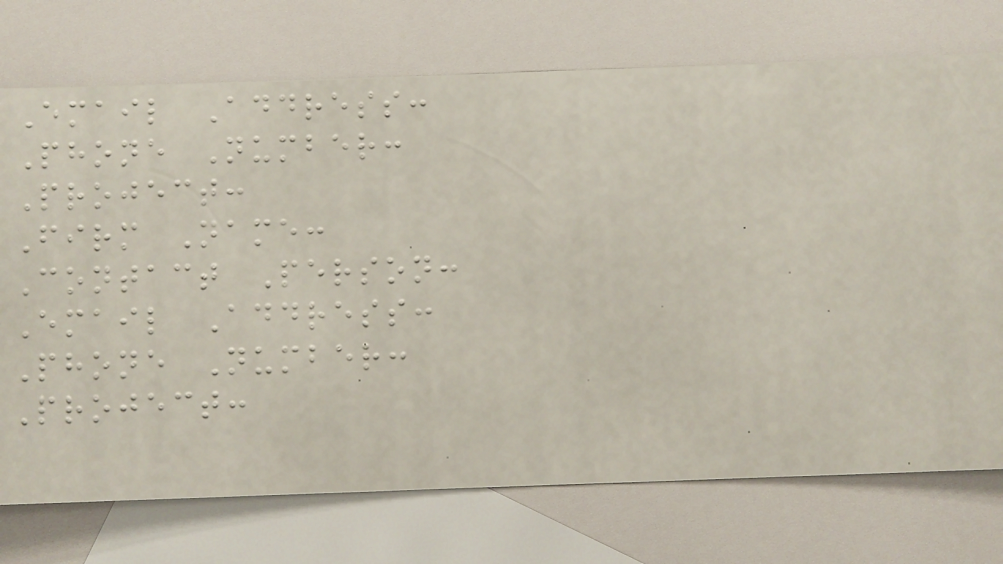Email Address:
Phone Number:
Project:
Firm Name:
Contact Person:
Email Address:
Phone Number:
Project:
